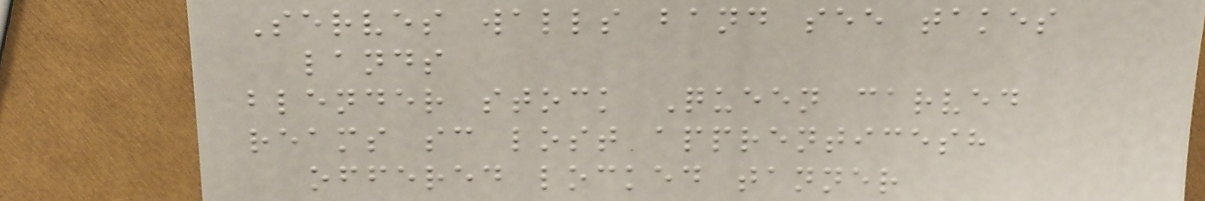Serves walls band see takes
lands
blender stock Queen carved
reams sc lost apprenticesh
offered locked tanner
